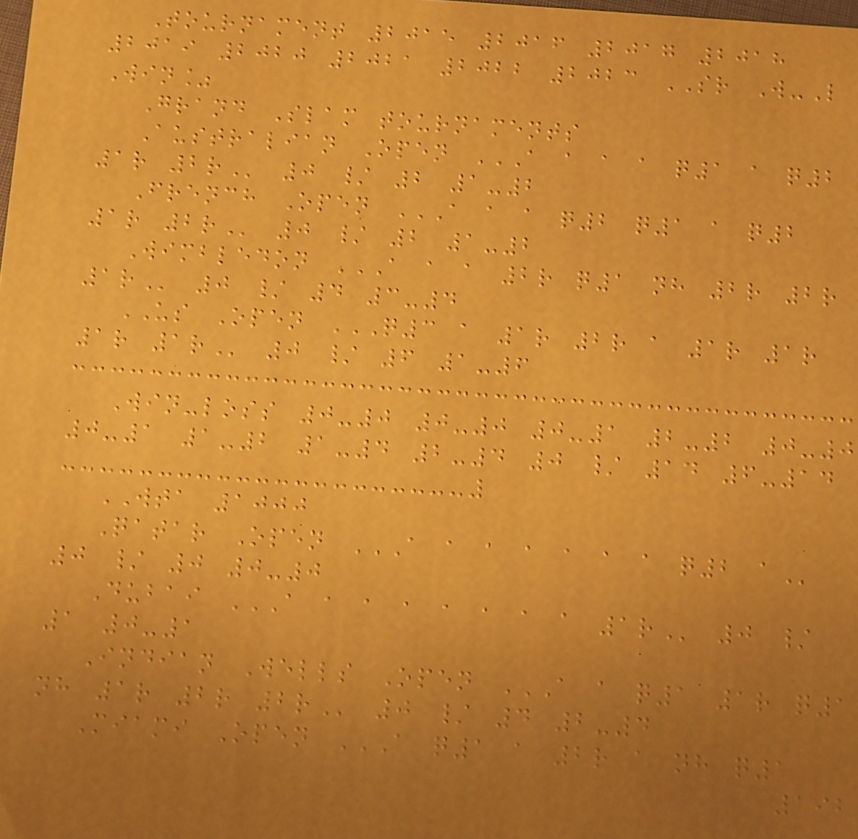Tournament 2015 2016 2017 2018
2019 2020 2021 2022 2023 SR W-L
Win%
Grand Slam tournaments
Australian Open A A A A Q1 A Q2
1R 2R 0 / 2 1-2
French Open A A A Q2 Q1 A Q2
1R 2R 0 / 2 1-2
Wimbledon A A A 2R Q1 NH 2R 2R
1R 0 / 4 3-4
US Open Q3 A 1R 2R A 1R 1R
1R 1R 0 / 6 1-6
Win-loss 0-0 0-0 0-1 2-2 0-0
0-1 1-2 1-4 2-4 0 / 14 6-14
WTA 1000
Qatar Open A A A A A A A Q2 A
0 / 0 0-0
Dubai A A A A A A A A 1R 0 /
1 0-1
Indian Wells Open A A Q1 1R Q1
NH 1R 2R 2R 0 / 4 2-4
Miami Open A Q1 A 2R A NH Q1
192
